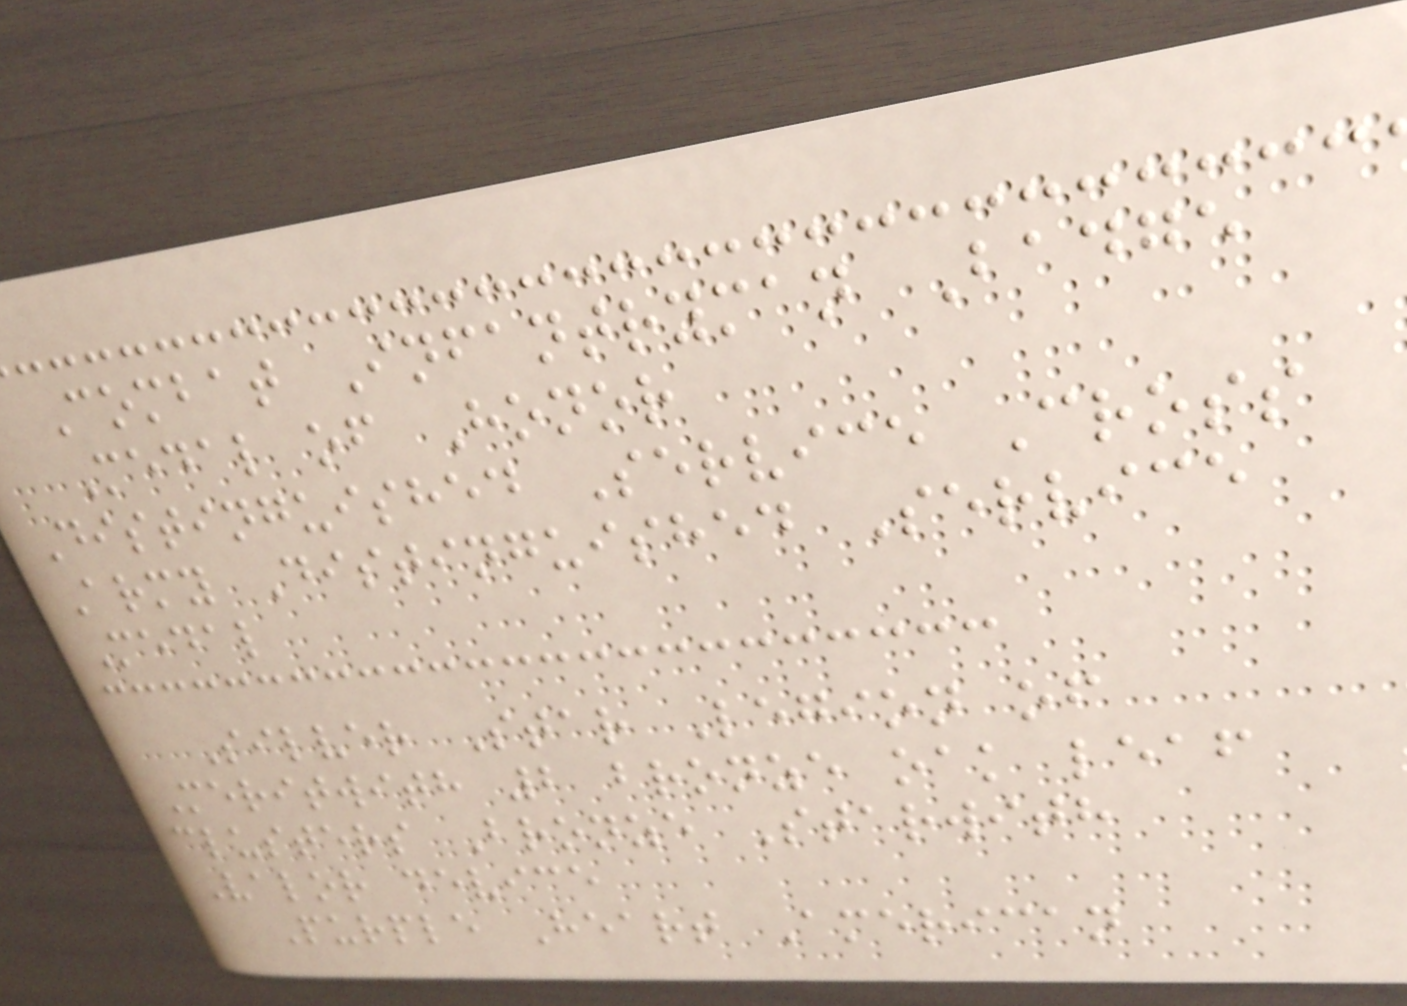Combat Infantryman Badge
Medal of Honor
Distinguished Service Cross
Army Distinguished Service
Medal
Silver Star Legion of
Meritwith 2 bronze oak leaf
clusters Bronze Starwith
Valor device
Purple Heart American
